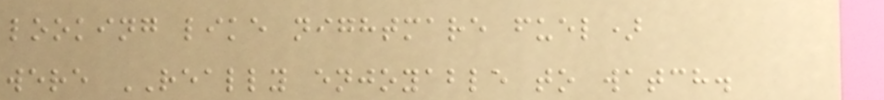looking like nightmare fuel)
were REALLY enjoyable to watch.
